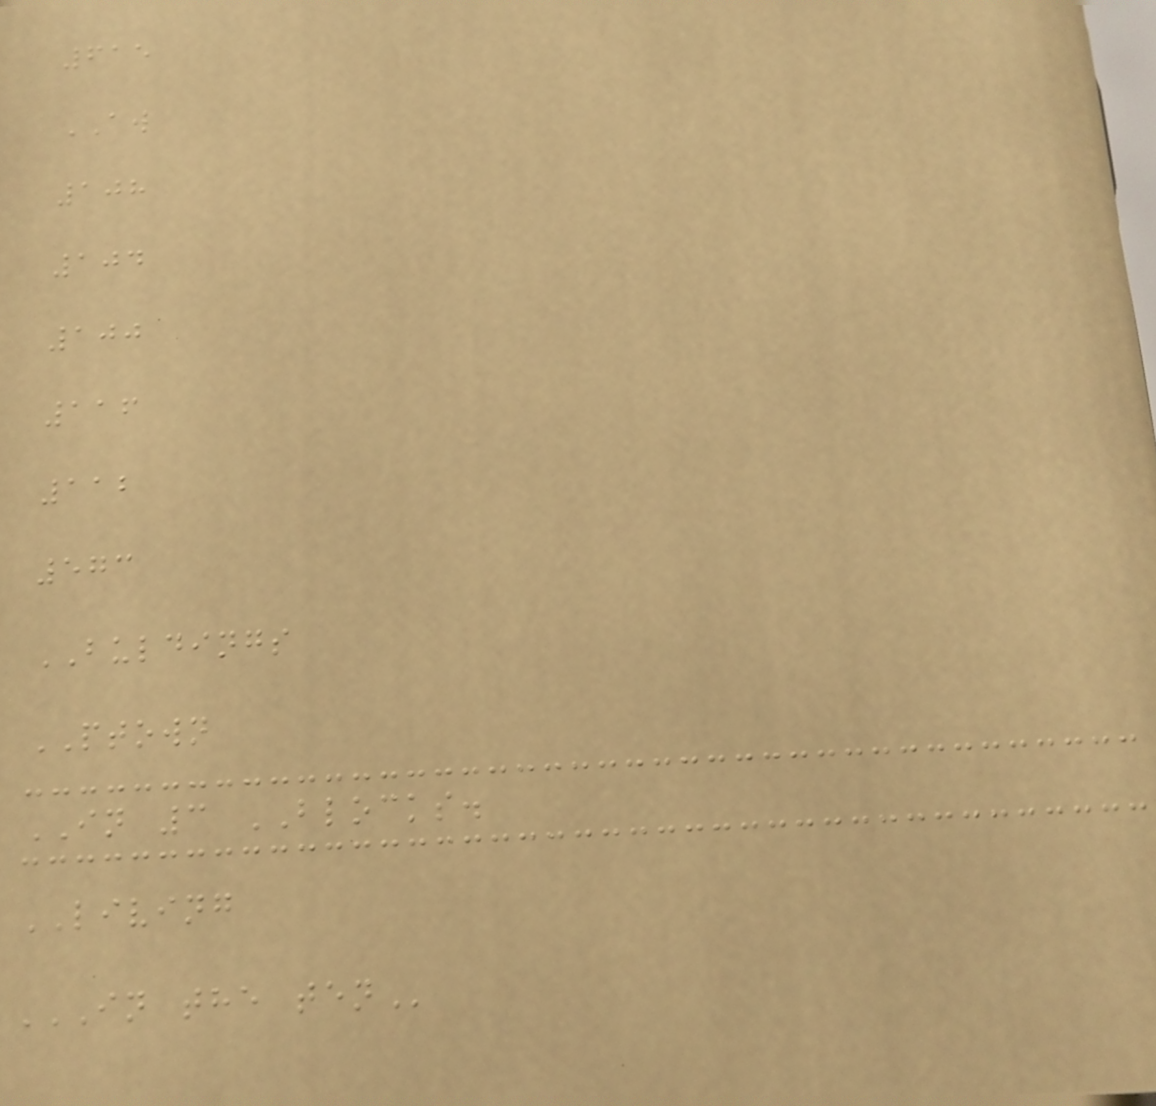615
AW
108
104
100
116
112
573
BULDINGS
PTOWN
IN 3 BLOCKS.
LIVING
IN THE TEN
